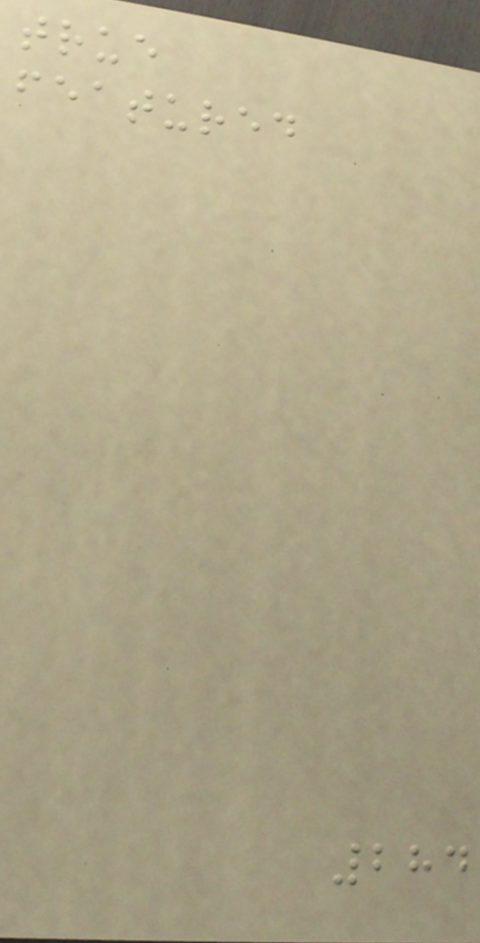true
featured
284
